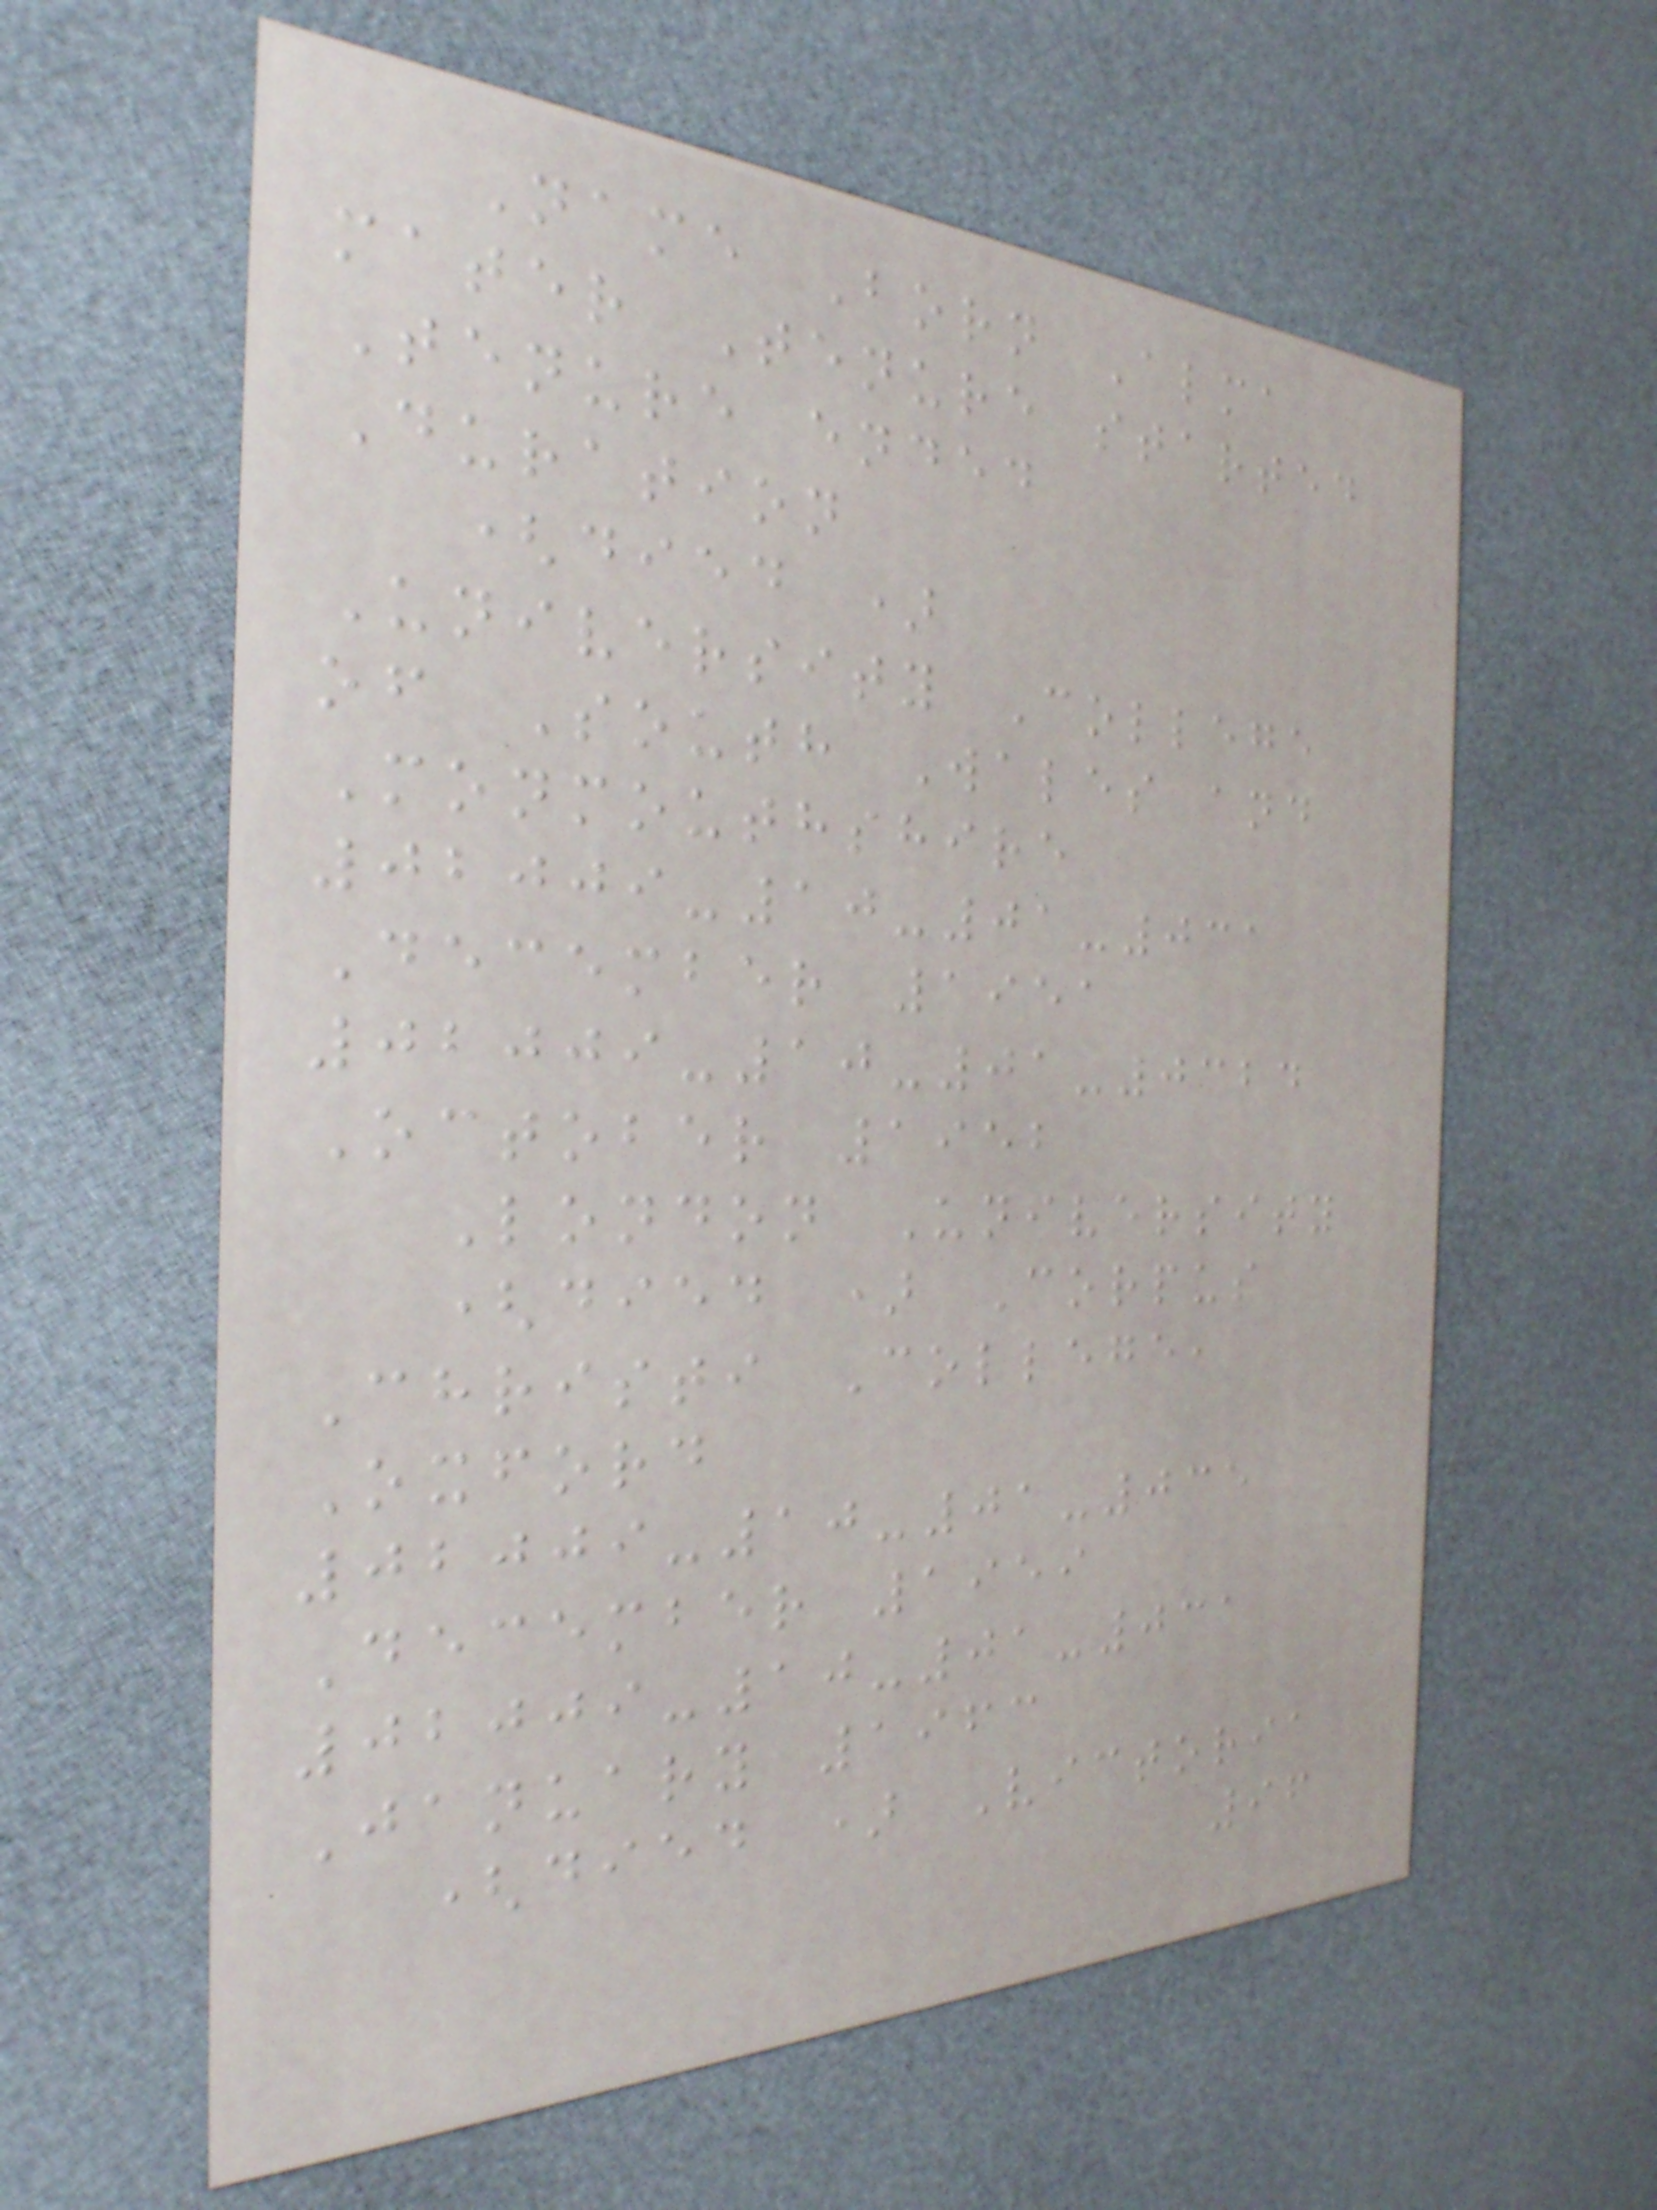Name Born Alma
mater Tenure started
Tenure ended
Duration
(died )
University College
of South Wales and
Monmouthshire
02009-10-01-031
December 1951
02009-10-01-0324
October 1952
London University
(died ) Corpus
Christi College,
Oxford
02009-10-01-035
December 1959
02009-10-01-031
January 1963
(died ) Victoria
96
